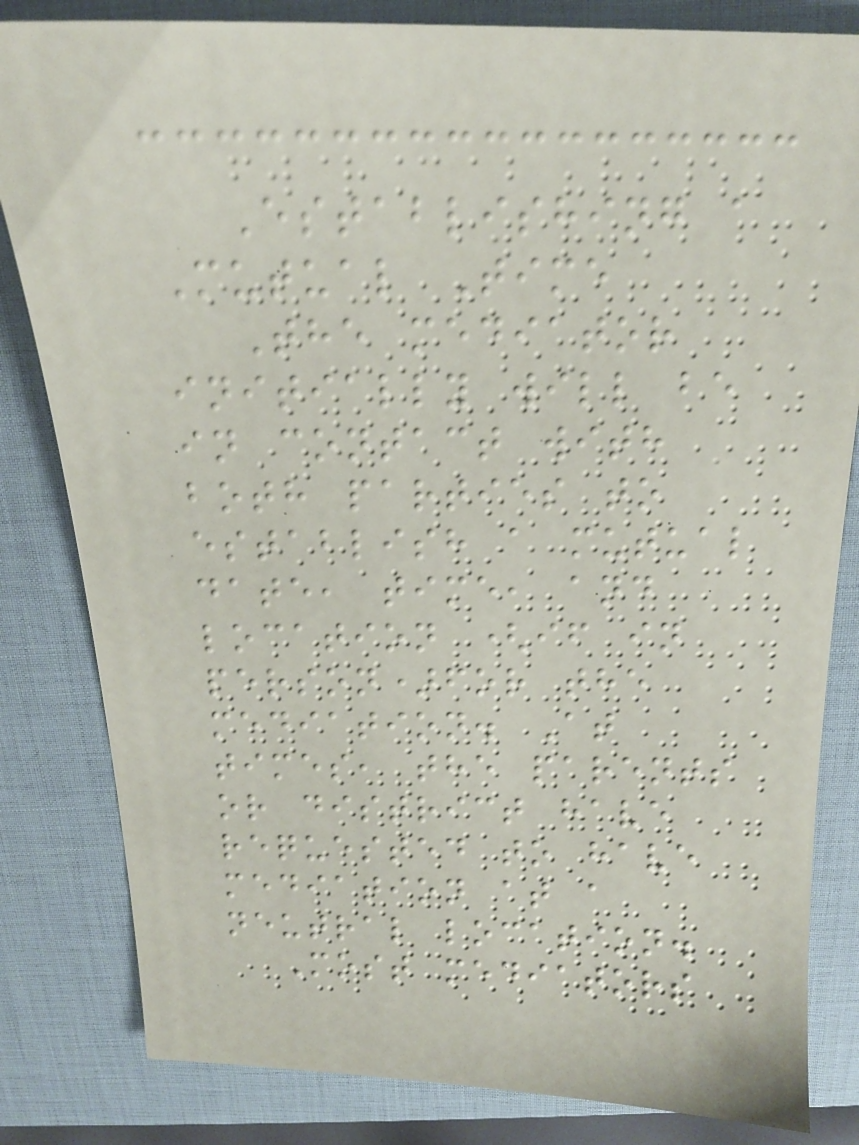Establishing a
Mutual Time
The mediator
initially will be
in contact with
both parties to
establish a mutual
date, time, and
location (if in
person)for the
mediation. At
times, the parents
or district have
requested to have
mediation at a
neutral location.
Most mediators
